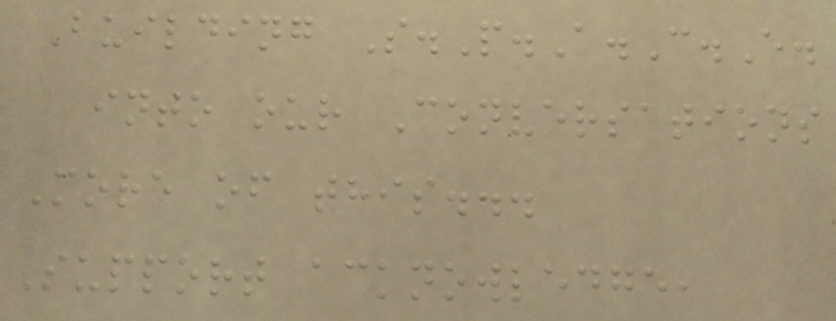Building S.P.A.C.E.
into our Conversations
More of this...
Support acknowledge,
